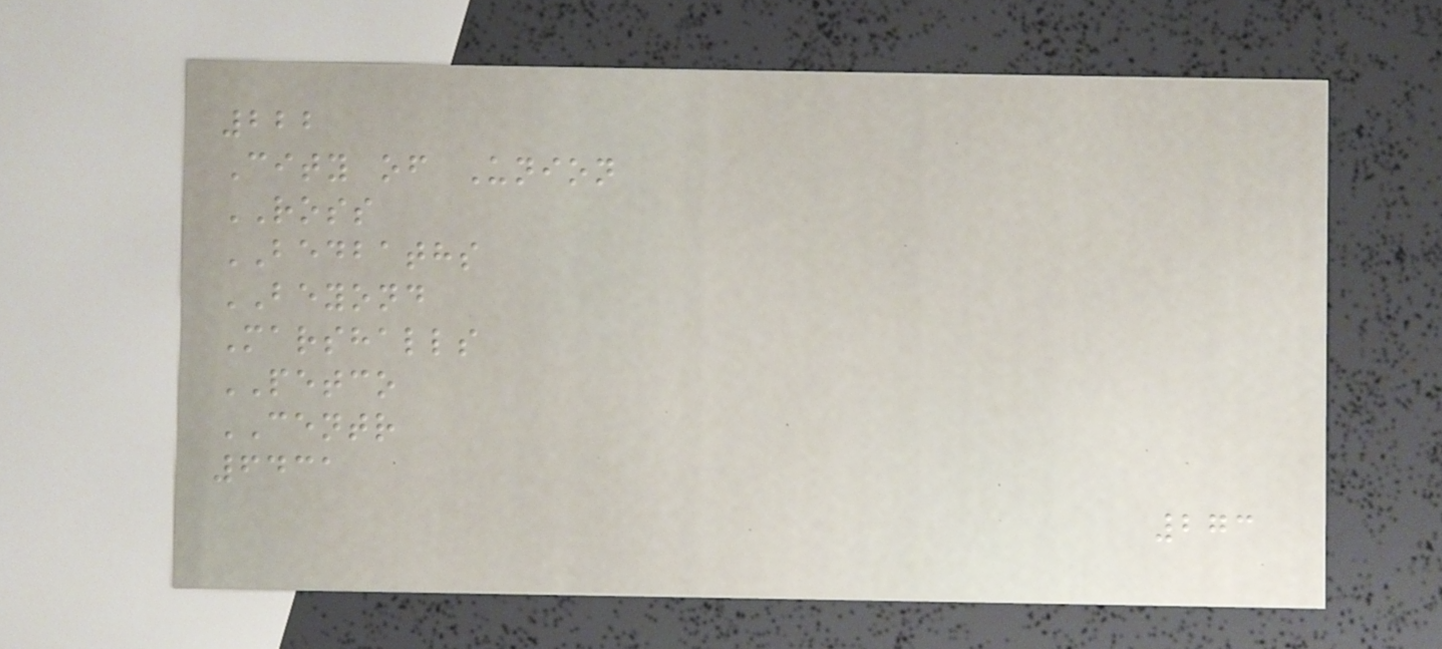222
City of Union
ROSS
BEDBATHS
BEYOND
Marshalls
PETCO
CENTR
6431
273
